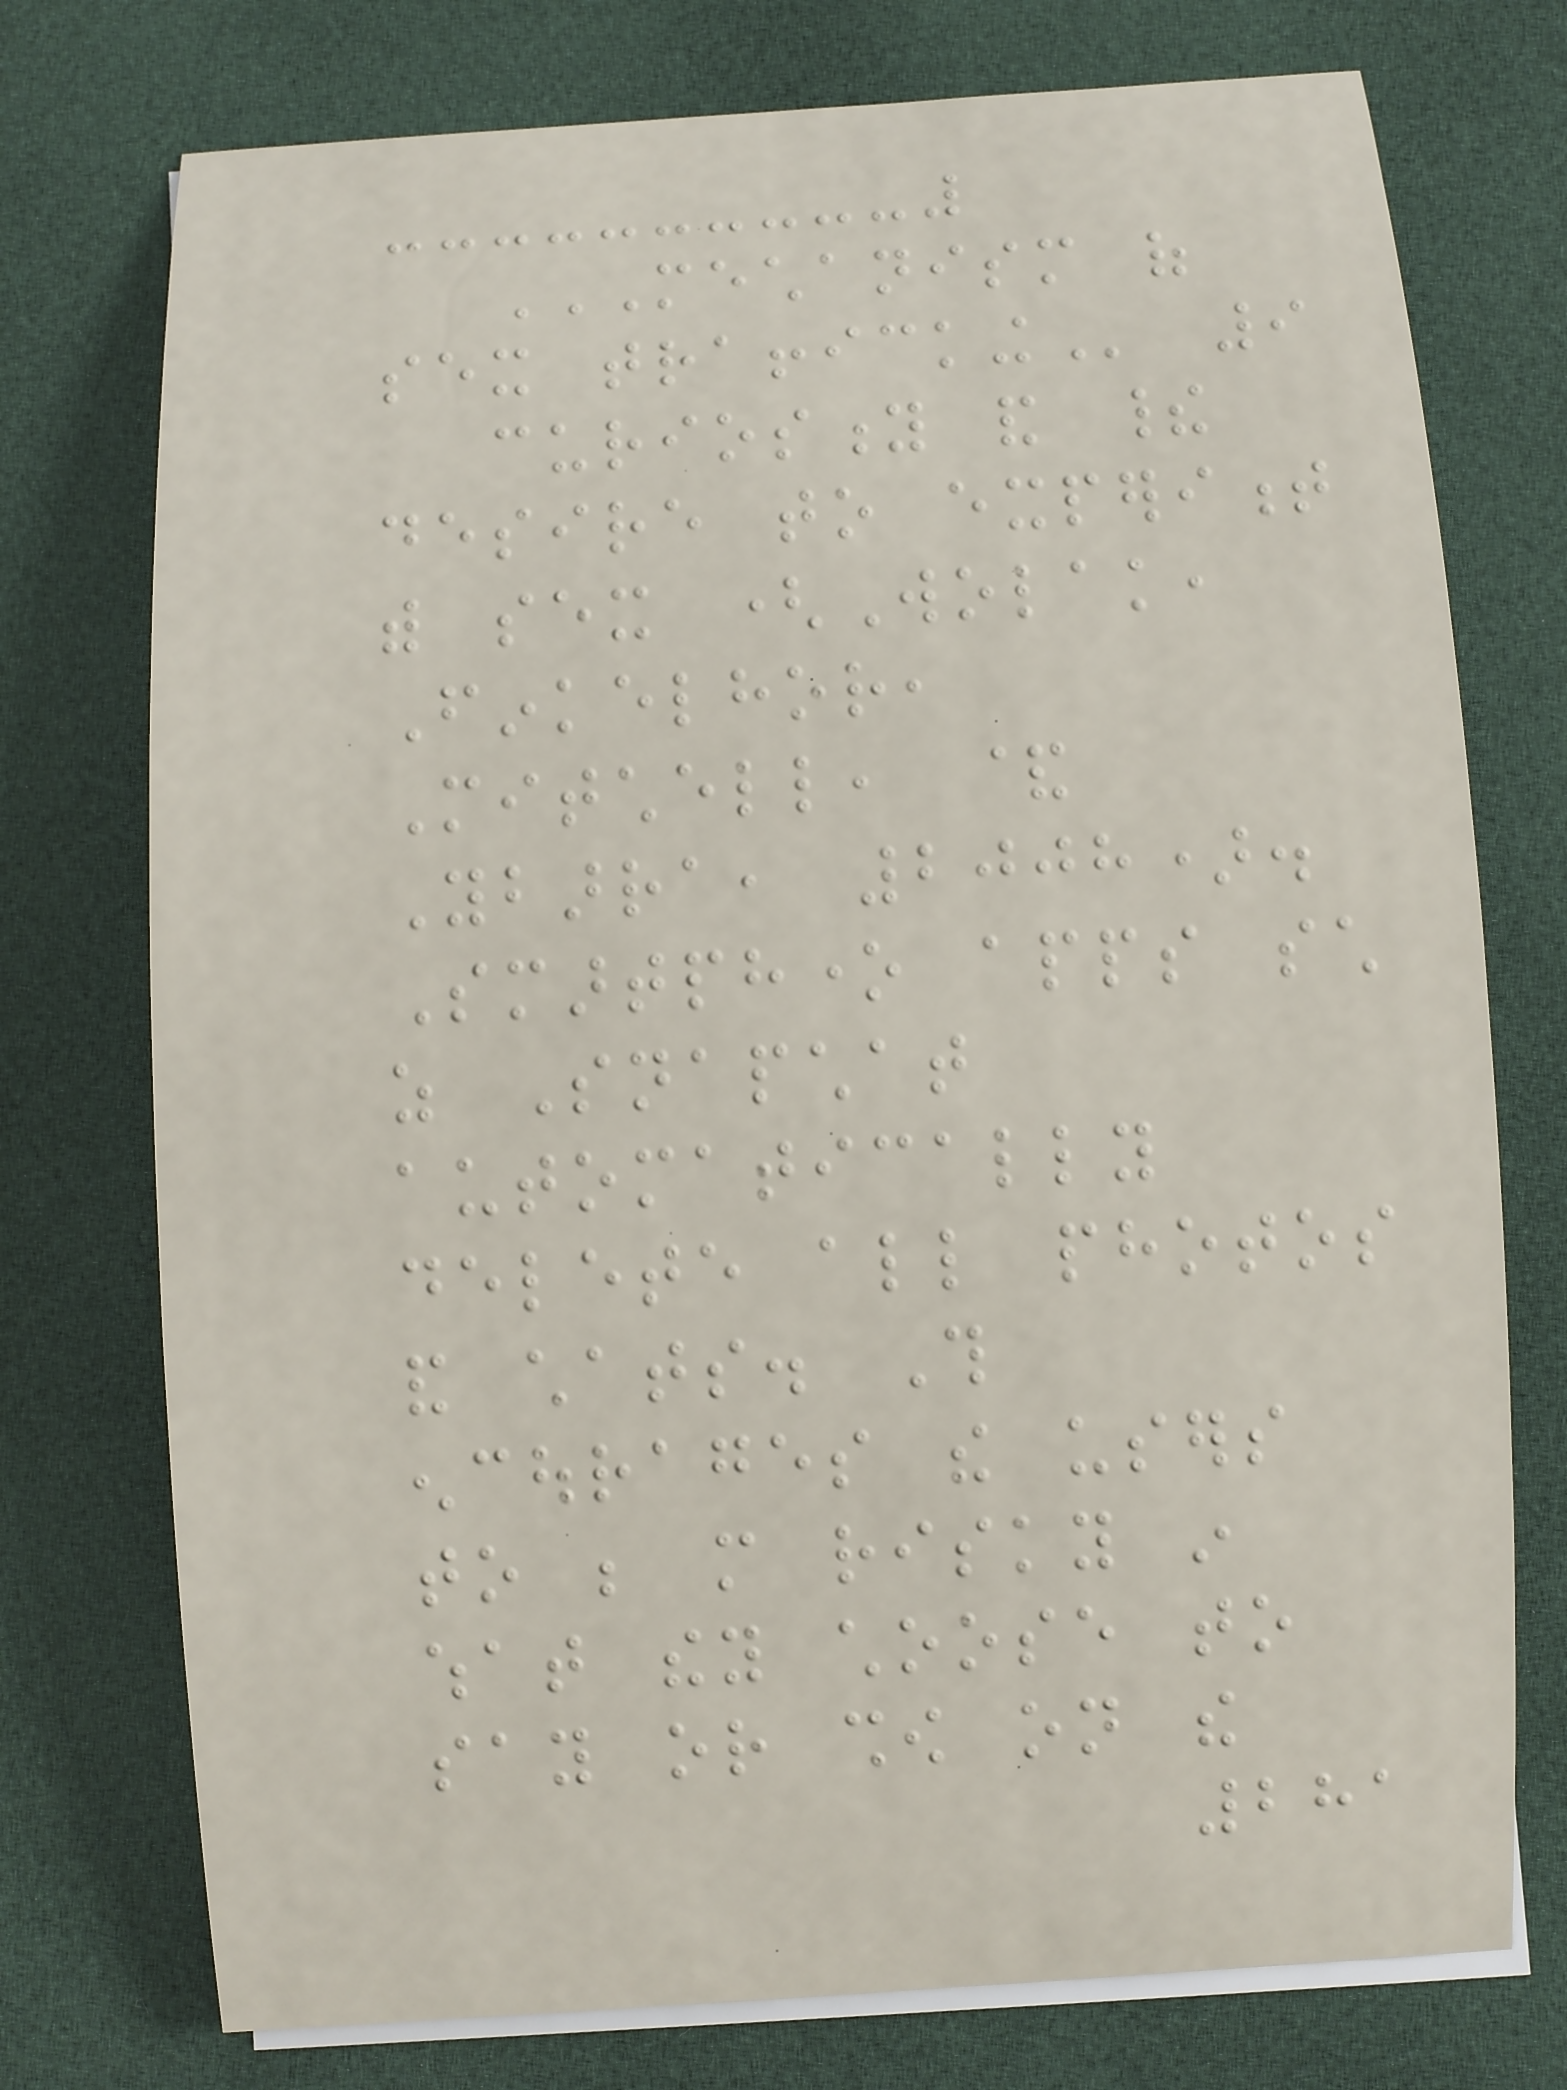MECHANISM OF
SEX TRAFFICKING 9
curiosity and their
desire to experiment
with sex (Wolak,
Finkelhor,
Mitchell, &
Ybarra, 2008).
Smartphone apps such
as Snapchat
automatically
delete all photos
and chats. This
encourages the users
to be more risky in
what they choose to
say or show on the
281
